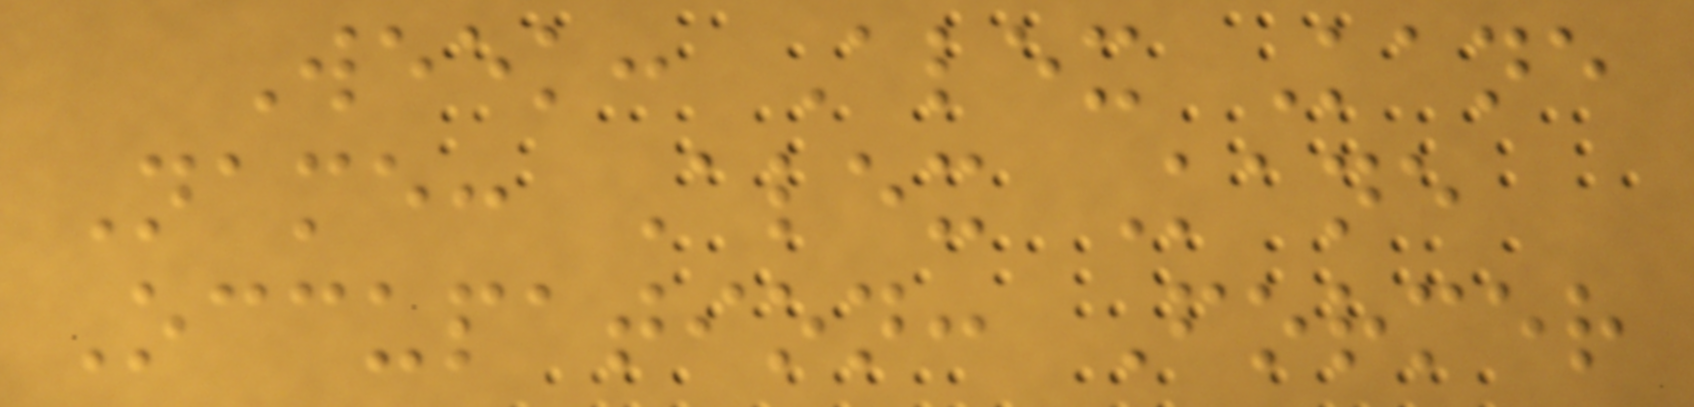Week: Alex Kane
Name: Alex Kane
Occupation: Former
